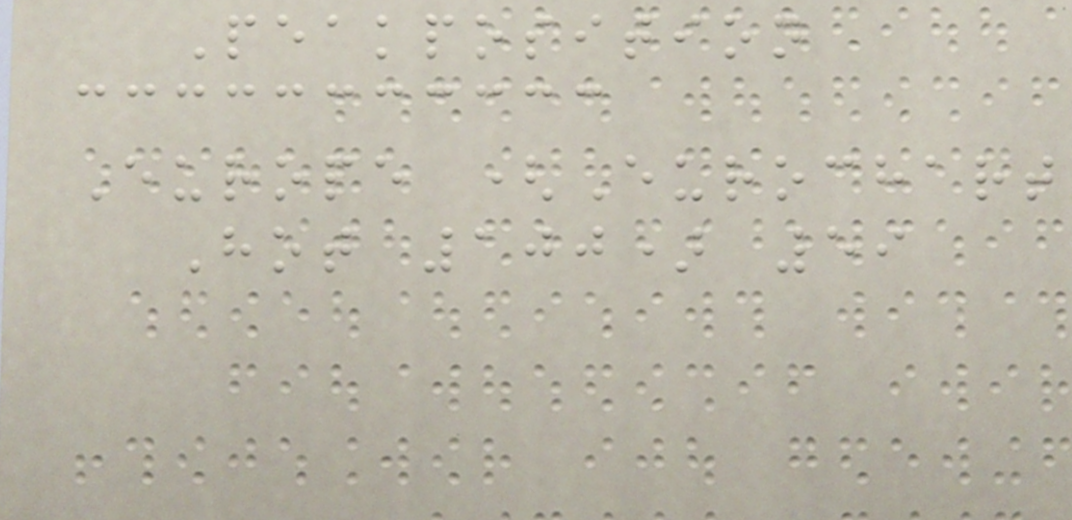Peakposition
Europe (Eurochart
Hot 100) 59
